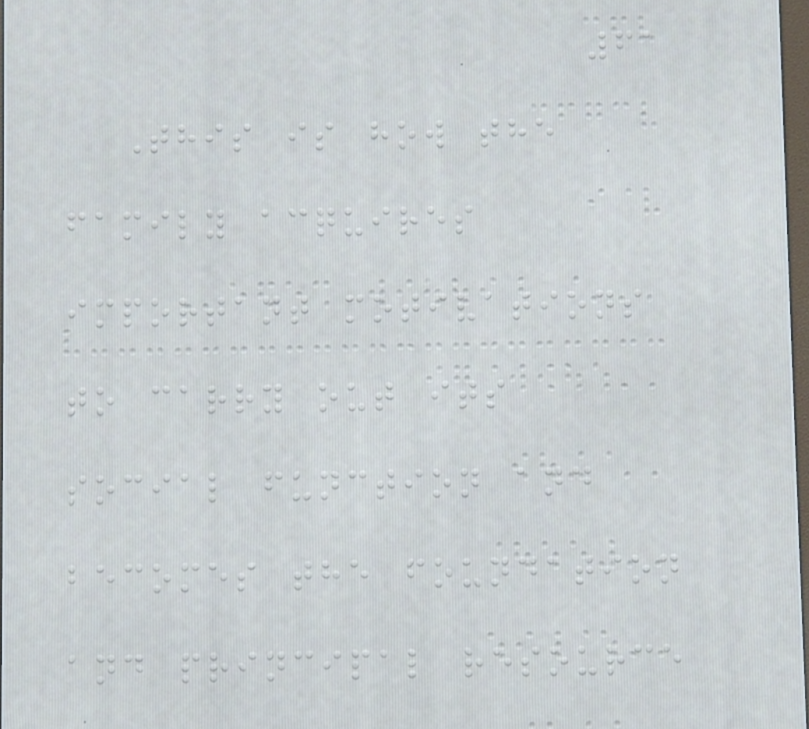61
This is how the
family acquires
important motivations
to carry out its
social function and
becomes the foundation
and principal resource
